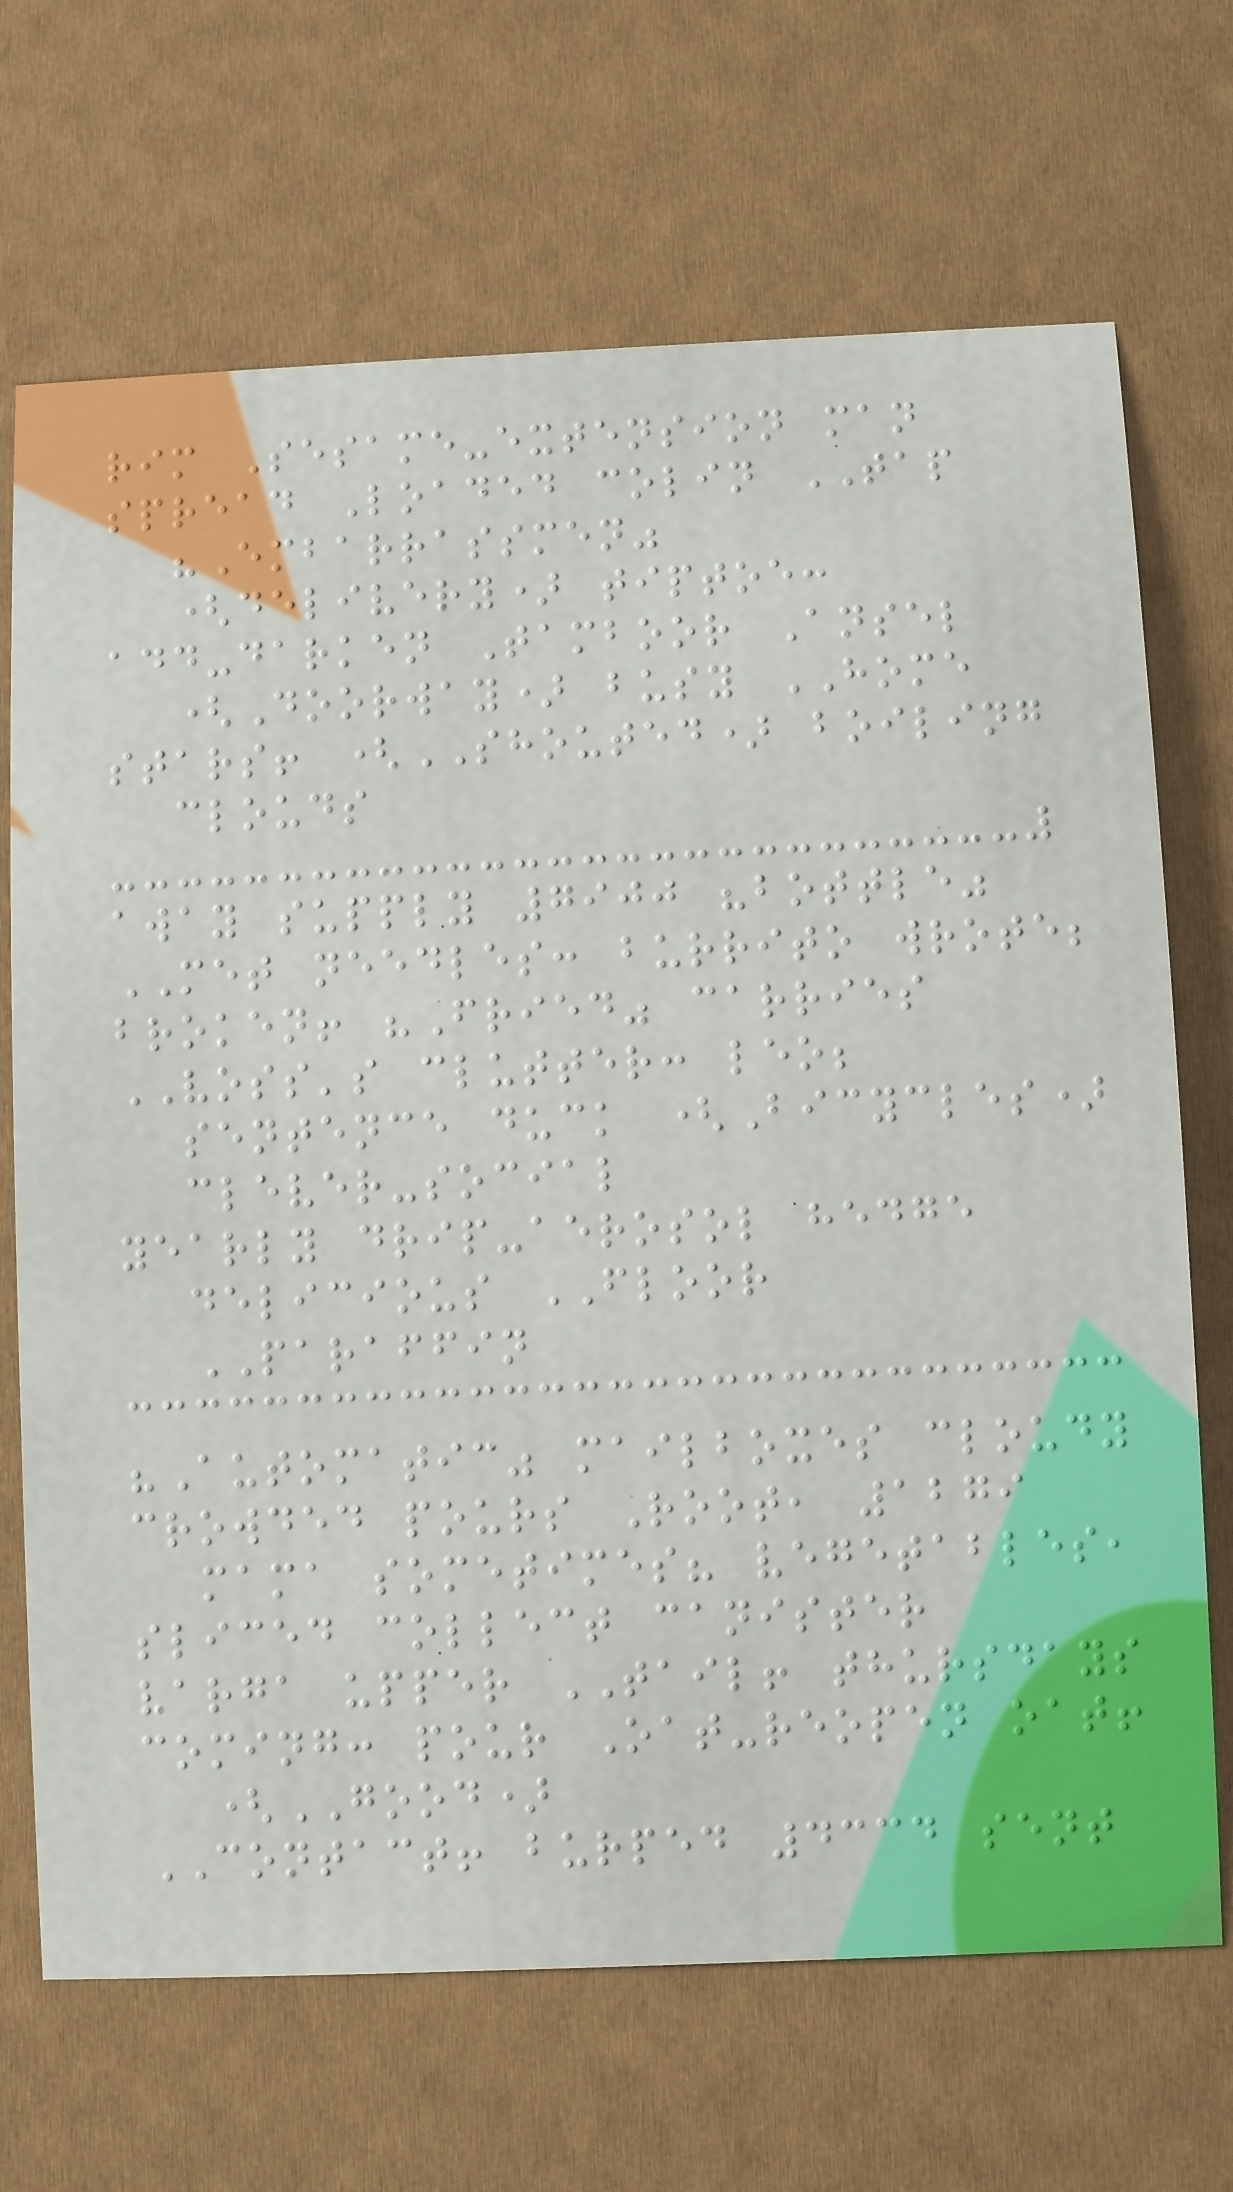rim Sesame-extension man
spread Loaded colin TAP
"Embarrassmen"
(delivery) tiptoe:
add-darken Tamboor Ansel
(Doorway) busy HOME
stars! (SHOUTED) boiling
clouds
away supply 7900 "bottle"
MET needles: burrito wrote;
broken! "Fried" carries
VOSS's clutter: leo;
sentence duck (Bicycles)
clever-social
yearly drip-aerosol hedge
delicious FLOOR
PARAFFIN
"Automatic" mailboxes cloudy
crowded pours Root, 1279
mama sometimes? vegetables,
sliced collect canister
varga upper TAIL! thursdays
coming: pour Oat-reopen oat!
(GOOD)
CONTACT! burped 4334 sent
